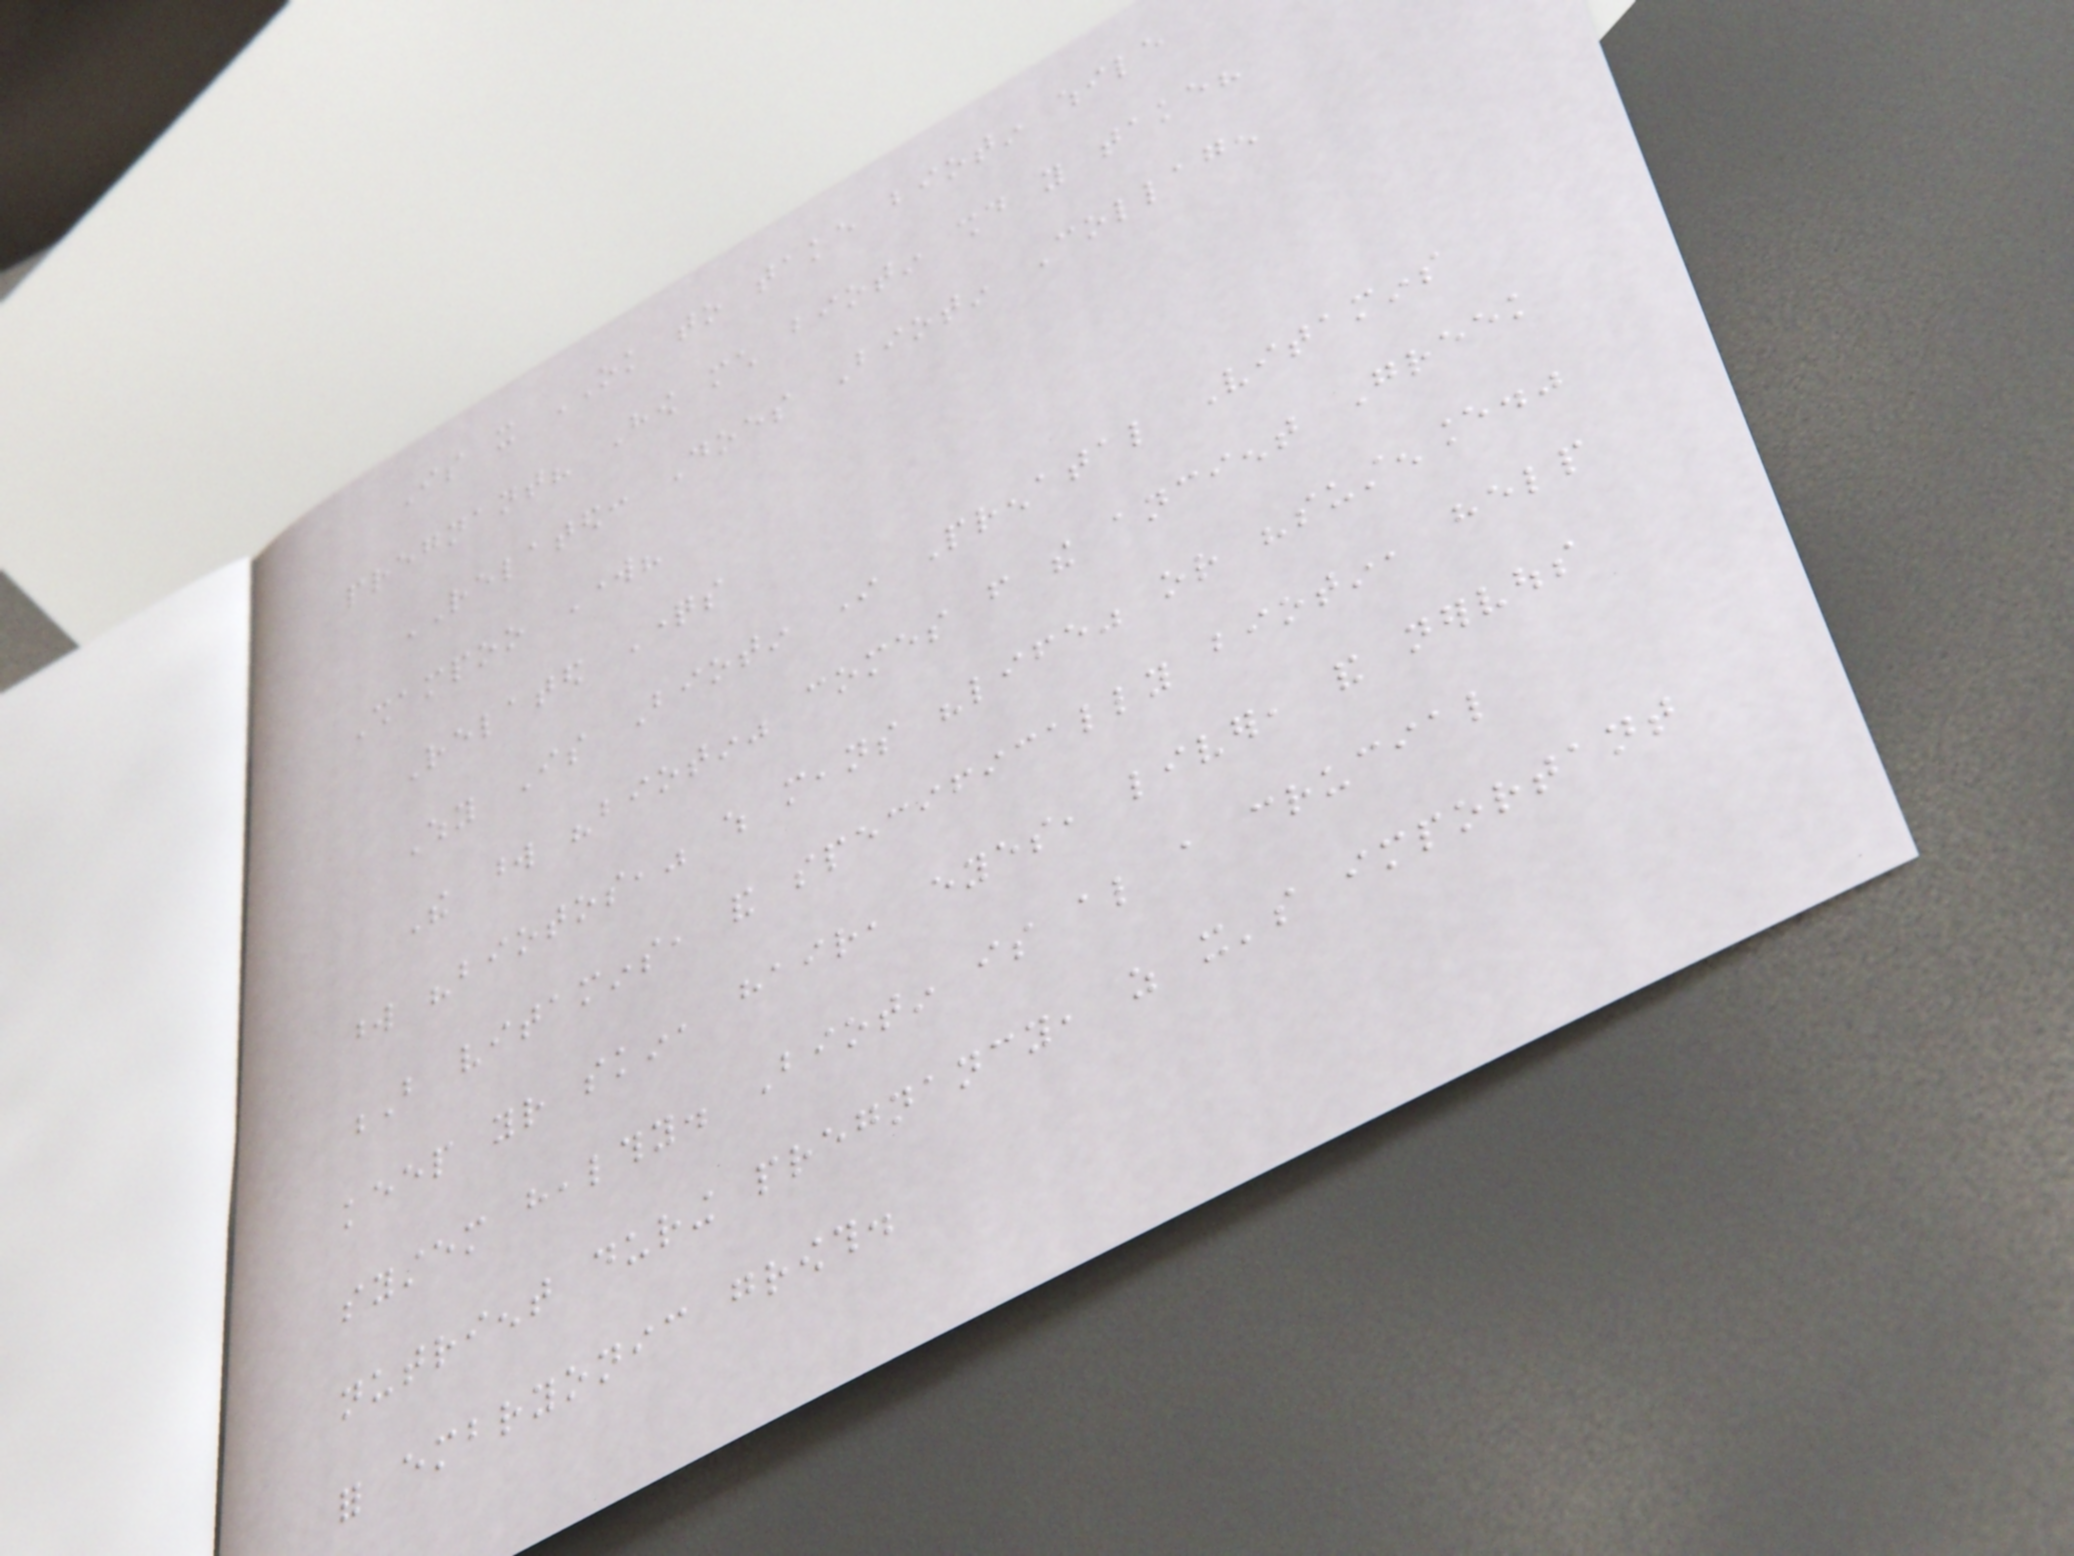Is it OK to take biotin while
pregnant? How much biotin should you take?
RELATED: Does Biotin Collagen
Shampoo Work?
Related Questions
Why Is Biotin In Prenatal Vitamins
The word "biotin" comes from the ancient Greek
word "biotos," which means "life" or "sustenance."
B vitamins, and specifically biotin, help
keep your skin, hair, eyes, liver, and nervous
system healthy. Biotin is also a crucial
nutrient during pregnancy, as it's important
for embryonic growth.
